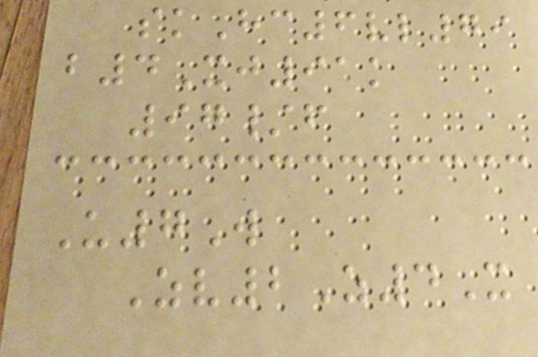skHc6vl79
b4Xj91k
97/f
U7W
Zv2Z4X
